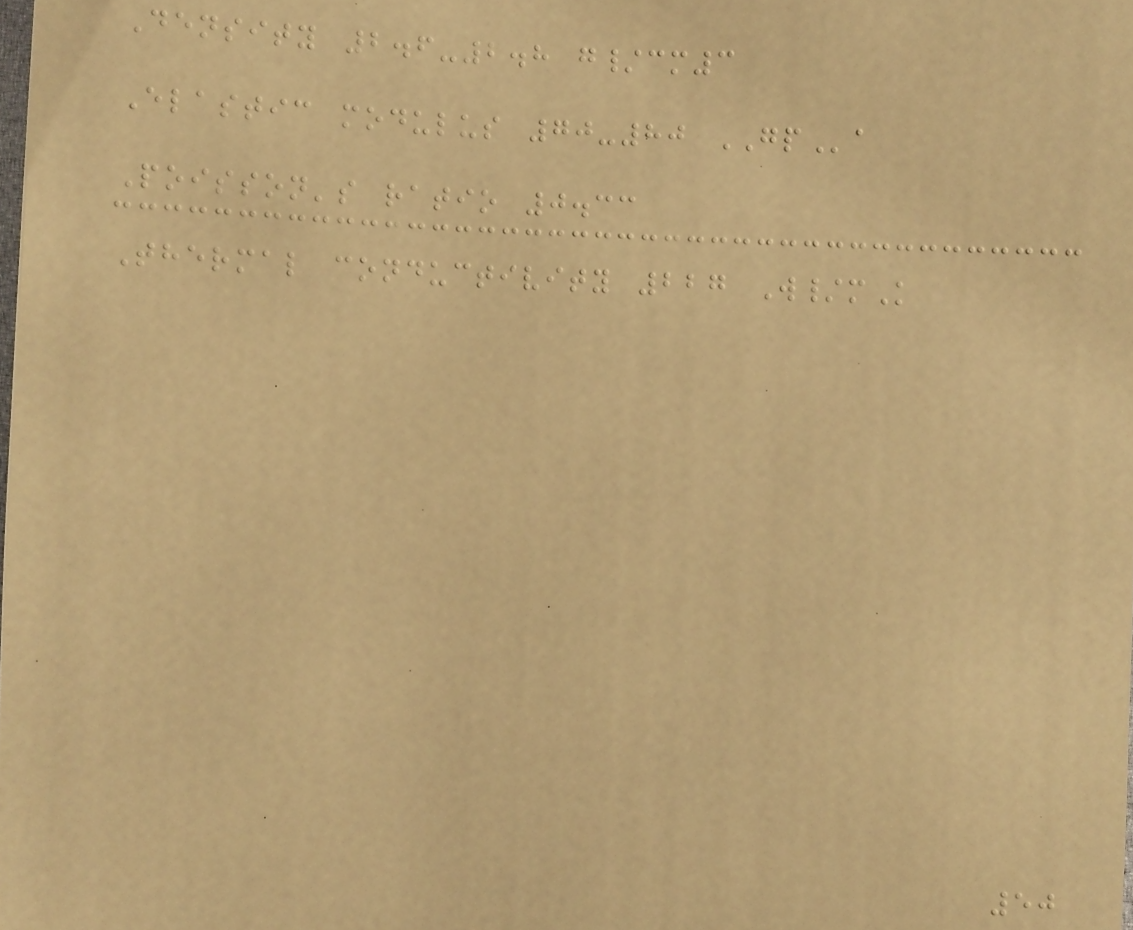Density 2.6-2.8 g/cm3
Elastic modulus 70-80 GPa
Poisson's ratio 0.33
Thermal conductivity 227 W/mK
50
